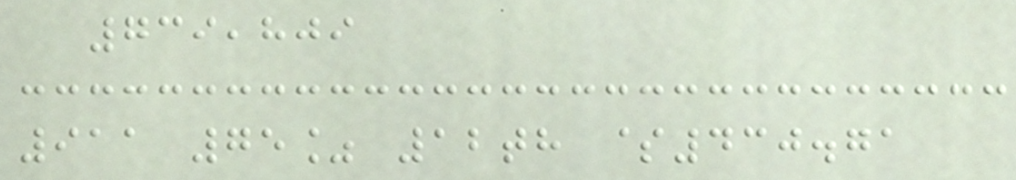739,809
911 75% 12th $430.71
